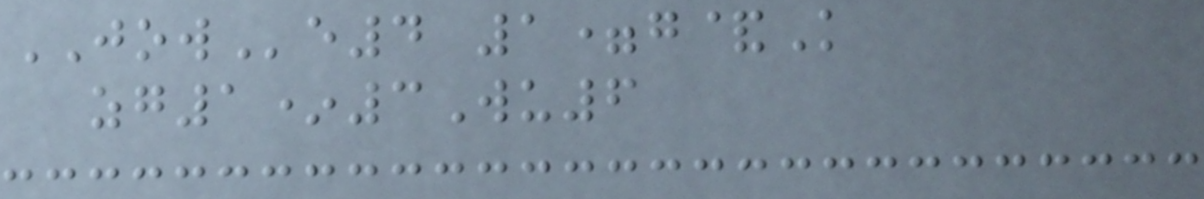JOWe4 1=g&K
zg1*3Wu6
